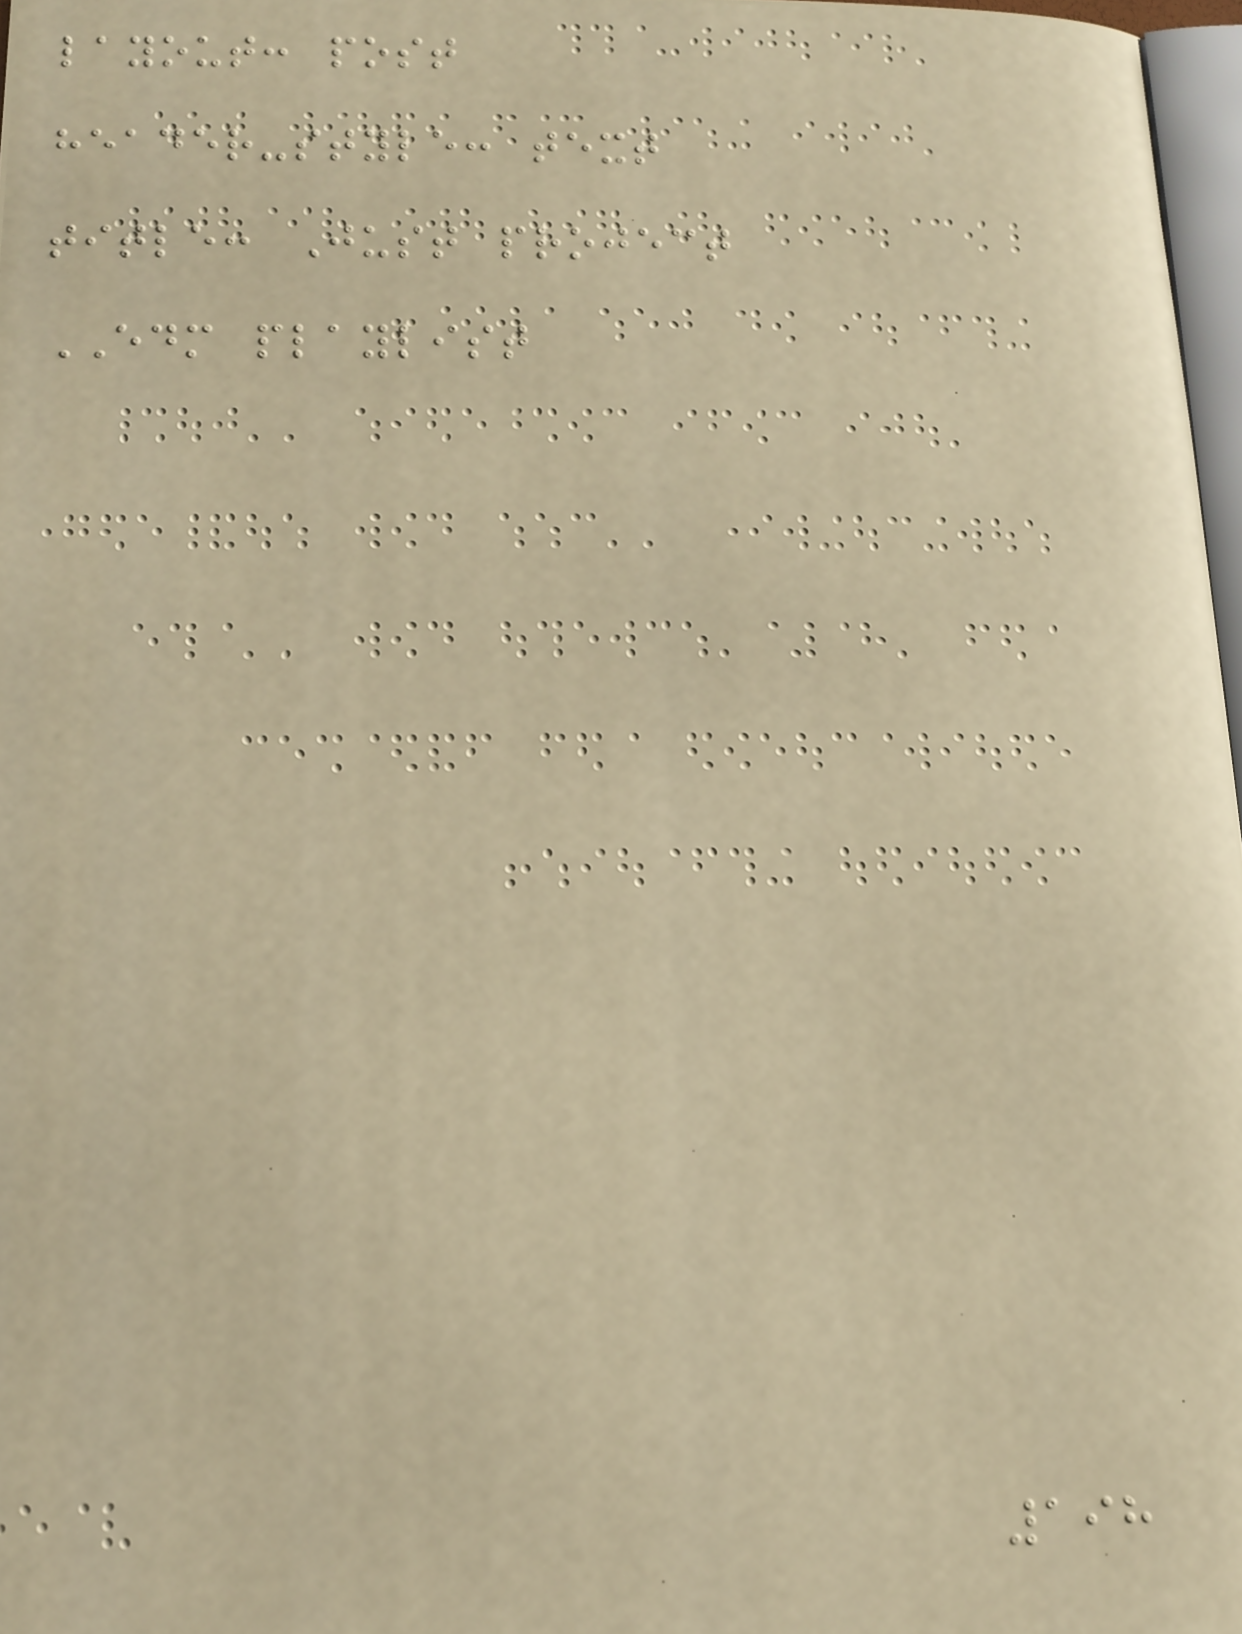layout: post
header-style: text
title: Just project
EDM playlist
198
